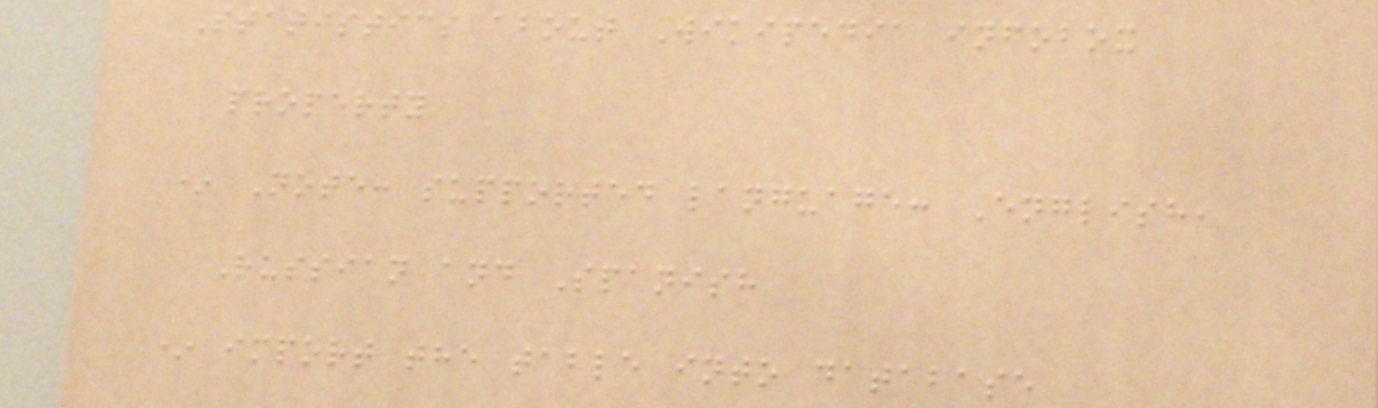Statistics about Wikipedia infobox
property
* Note: supported language: English,
Russian and Spanish
* import the table into database
